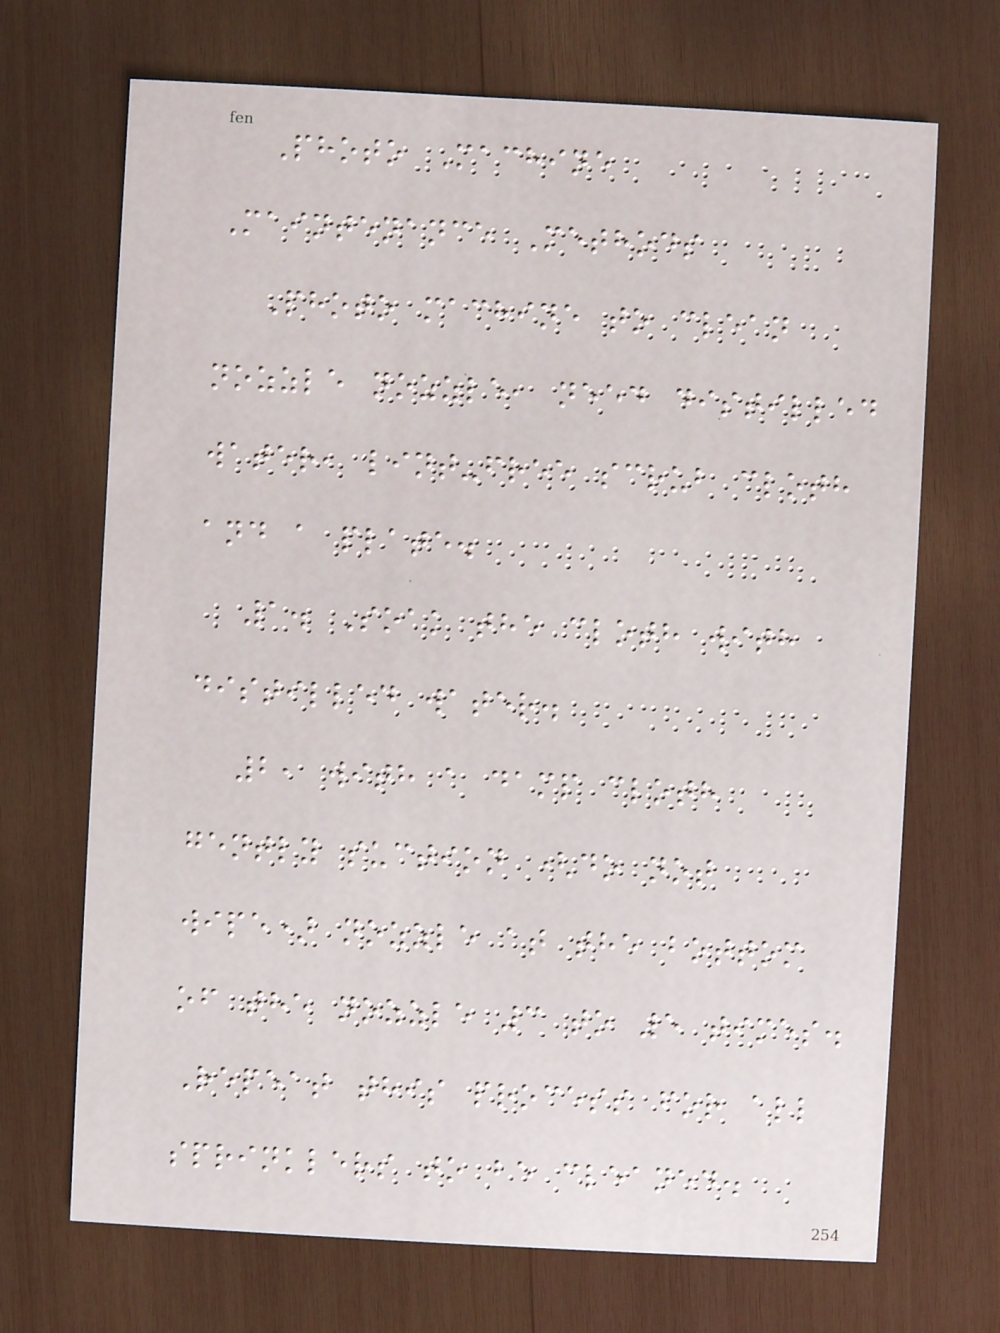Photo Machine
Maintenance Methods
Photo machine to clean
nozzle nozzle, need distilled
water, lint-free scrub cloth
and a plate.
1. Soak the cloth with
distilled water.
2, with a damp cloth
gently suction (do not
wipe) nozzle at the bottom
of the nozzle 3 to 5 times.
Repeat this process for all
sprinklers to be cleaned.
